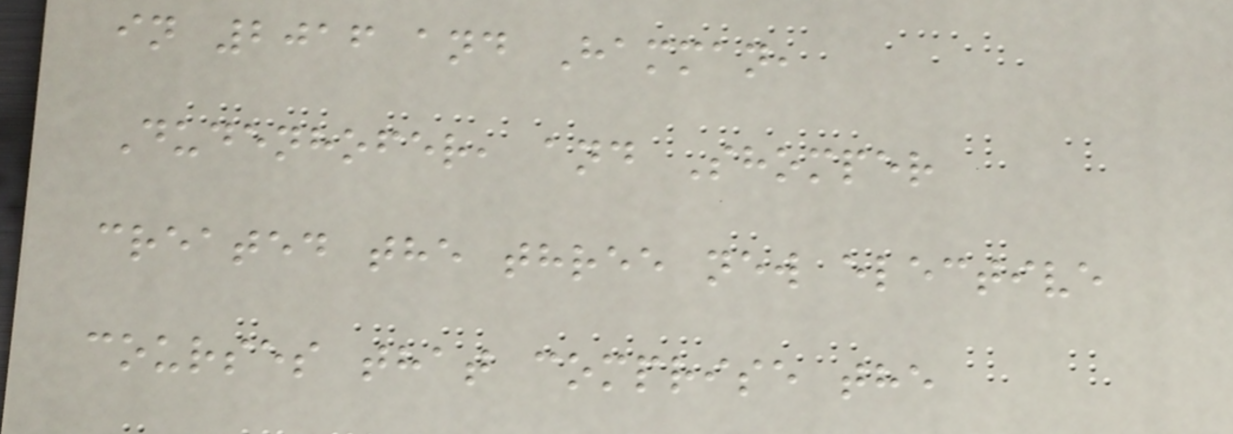in 2016 and Hamman,
Dudenhofer, and Shomper
created the three new elective
courses that comprise the
